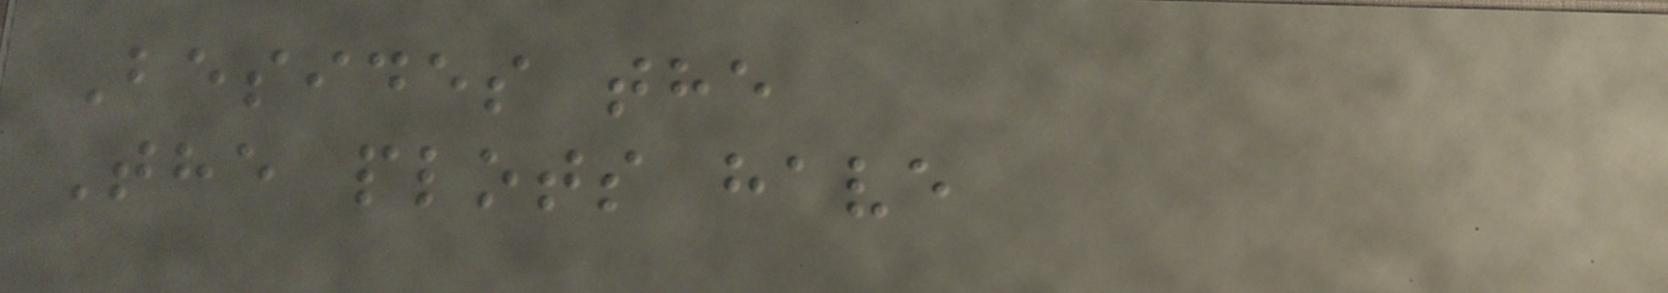Besides the
The plots have
